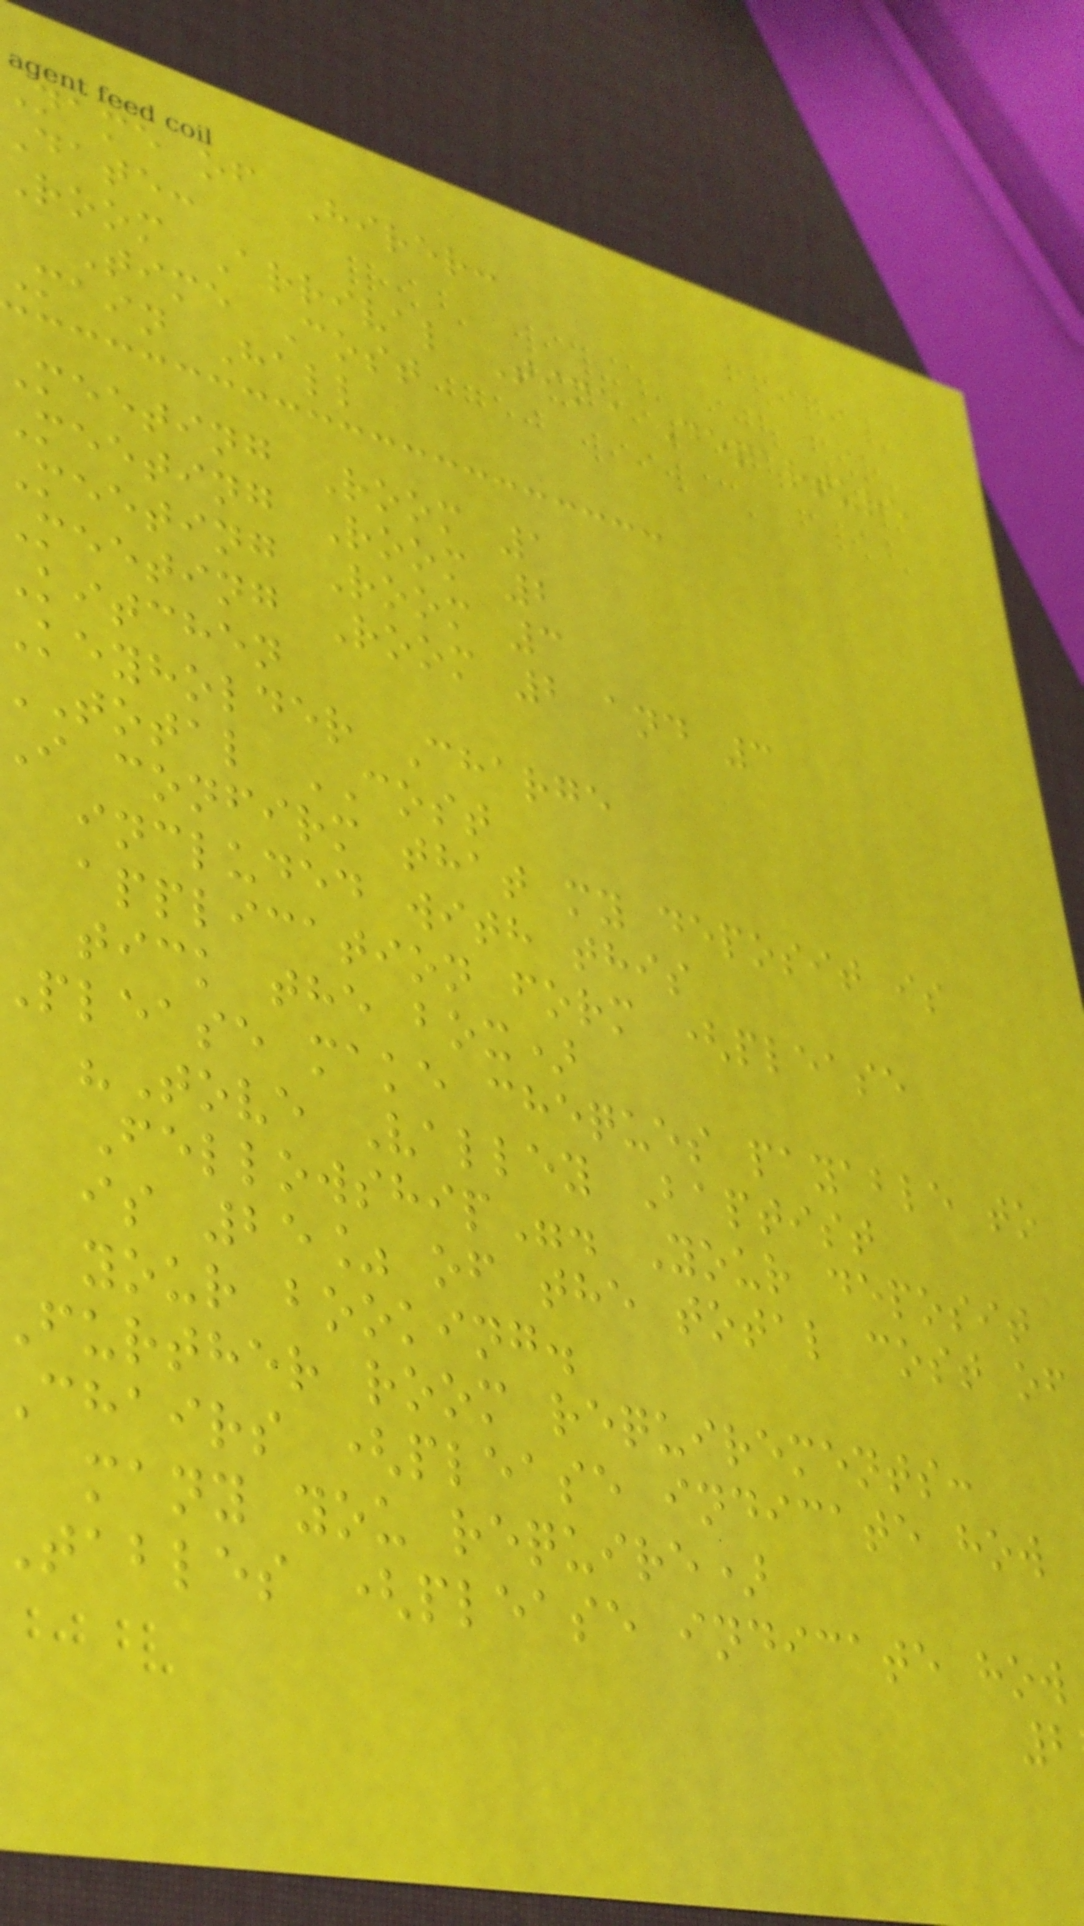name of Hirer:
date:
room Arrival Time Departure
Time Cost
main Hall
meeting Room 1
meeting Room 2
meeting Room 3
meeting Room 2 and 3
kitchen
keyholder Charge
total COST
i confirm that my deposit is
included with this
application form (please
tick the box)
please make cheques payable to
"Tove Valley Baptist
Fellowship". Your deposit
is 25% of the total cost of
your booking.
further room requirements:
chairs (please indicate how
many you require)
tables (please indicate how
